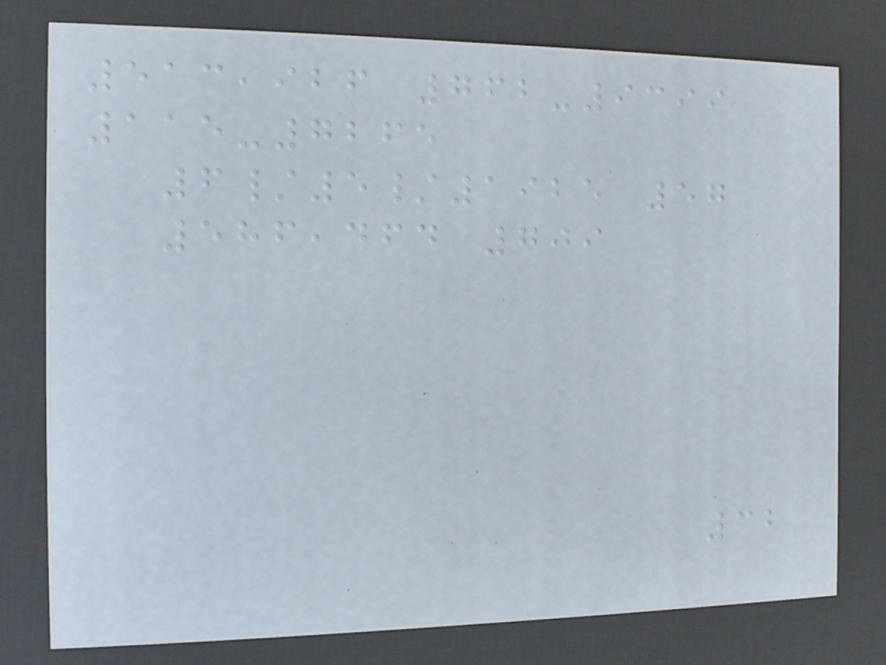513,926 762-9399
115-7265
6/5/1925 57
586,464 709
32
